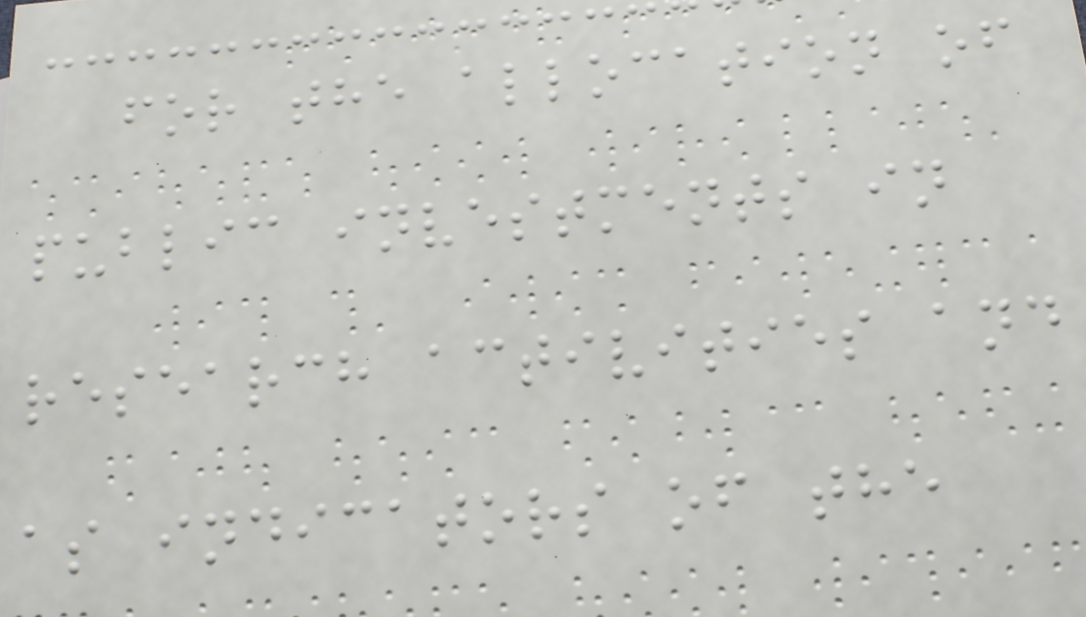for the allocation of
public investments in
research activities and
as indicators of the
